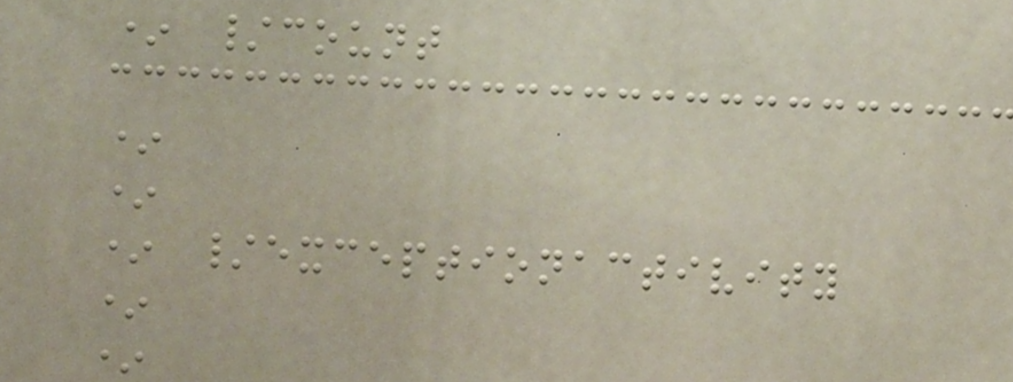* /count
*
*
* /exceptionactivity
*
*
